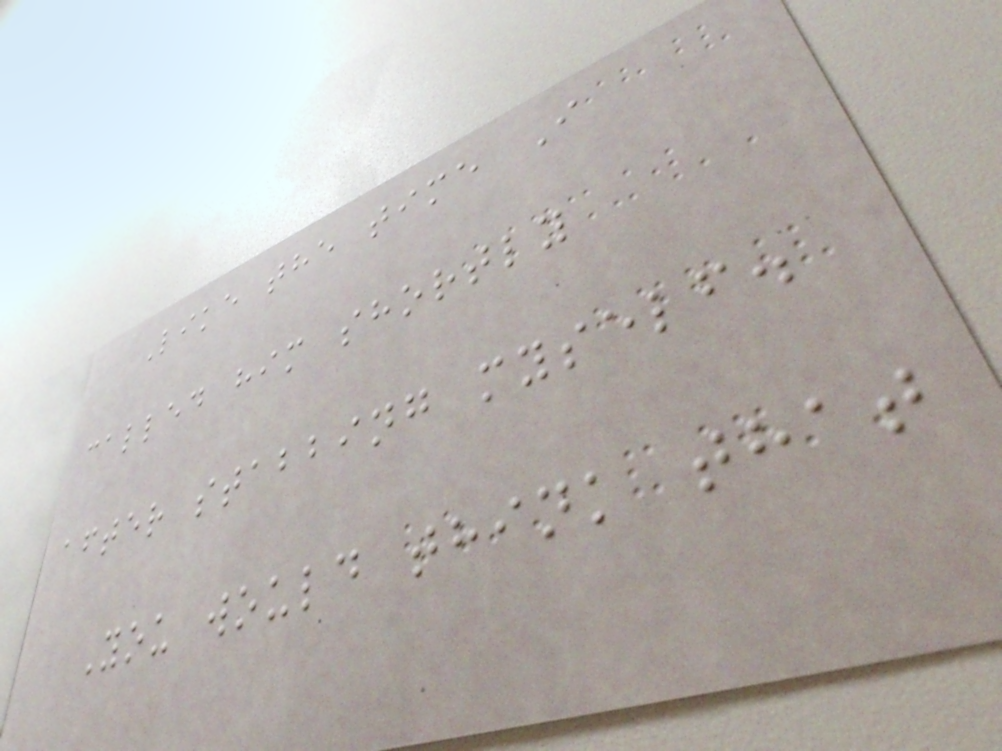Like the time I
called him shortly
after stabbing myself.
You would think that
